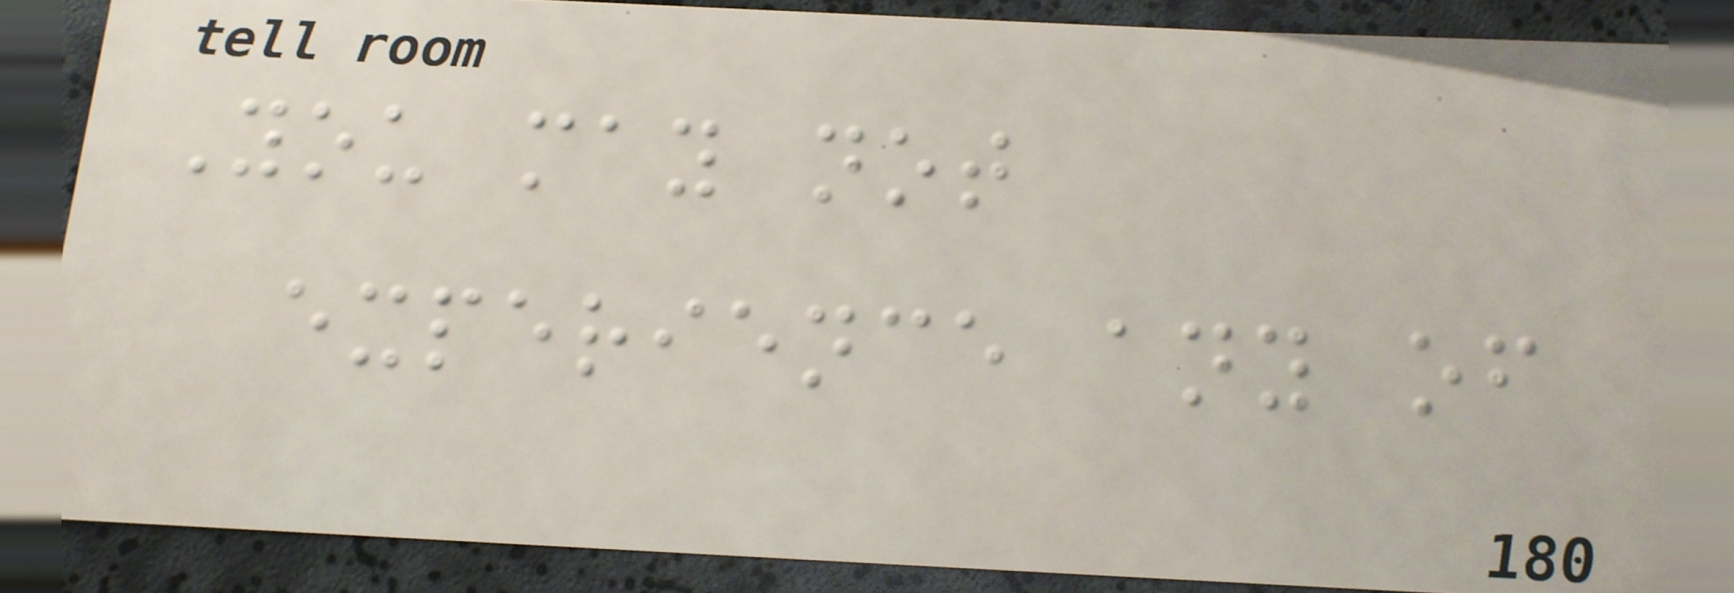You may not
experience any of
